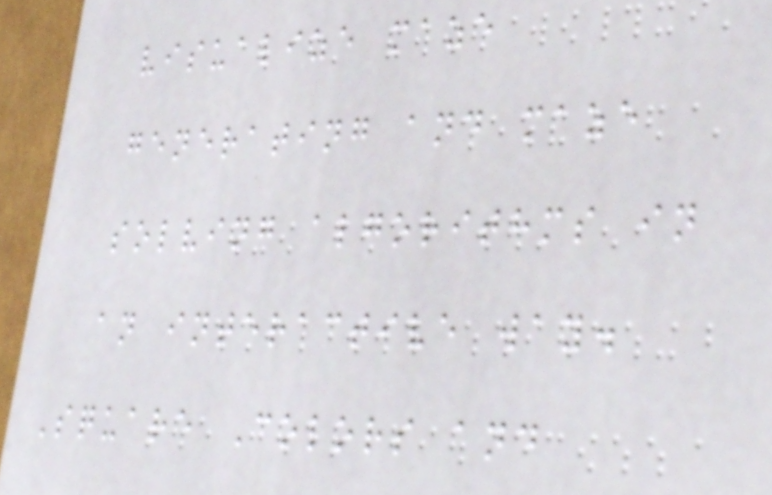visualize maze
generating and maze
solving algorithms in
an interactive way.
Square Colors and
